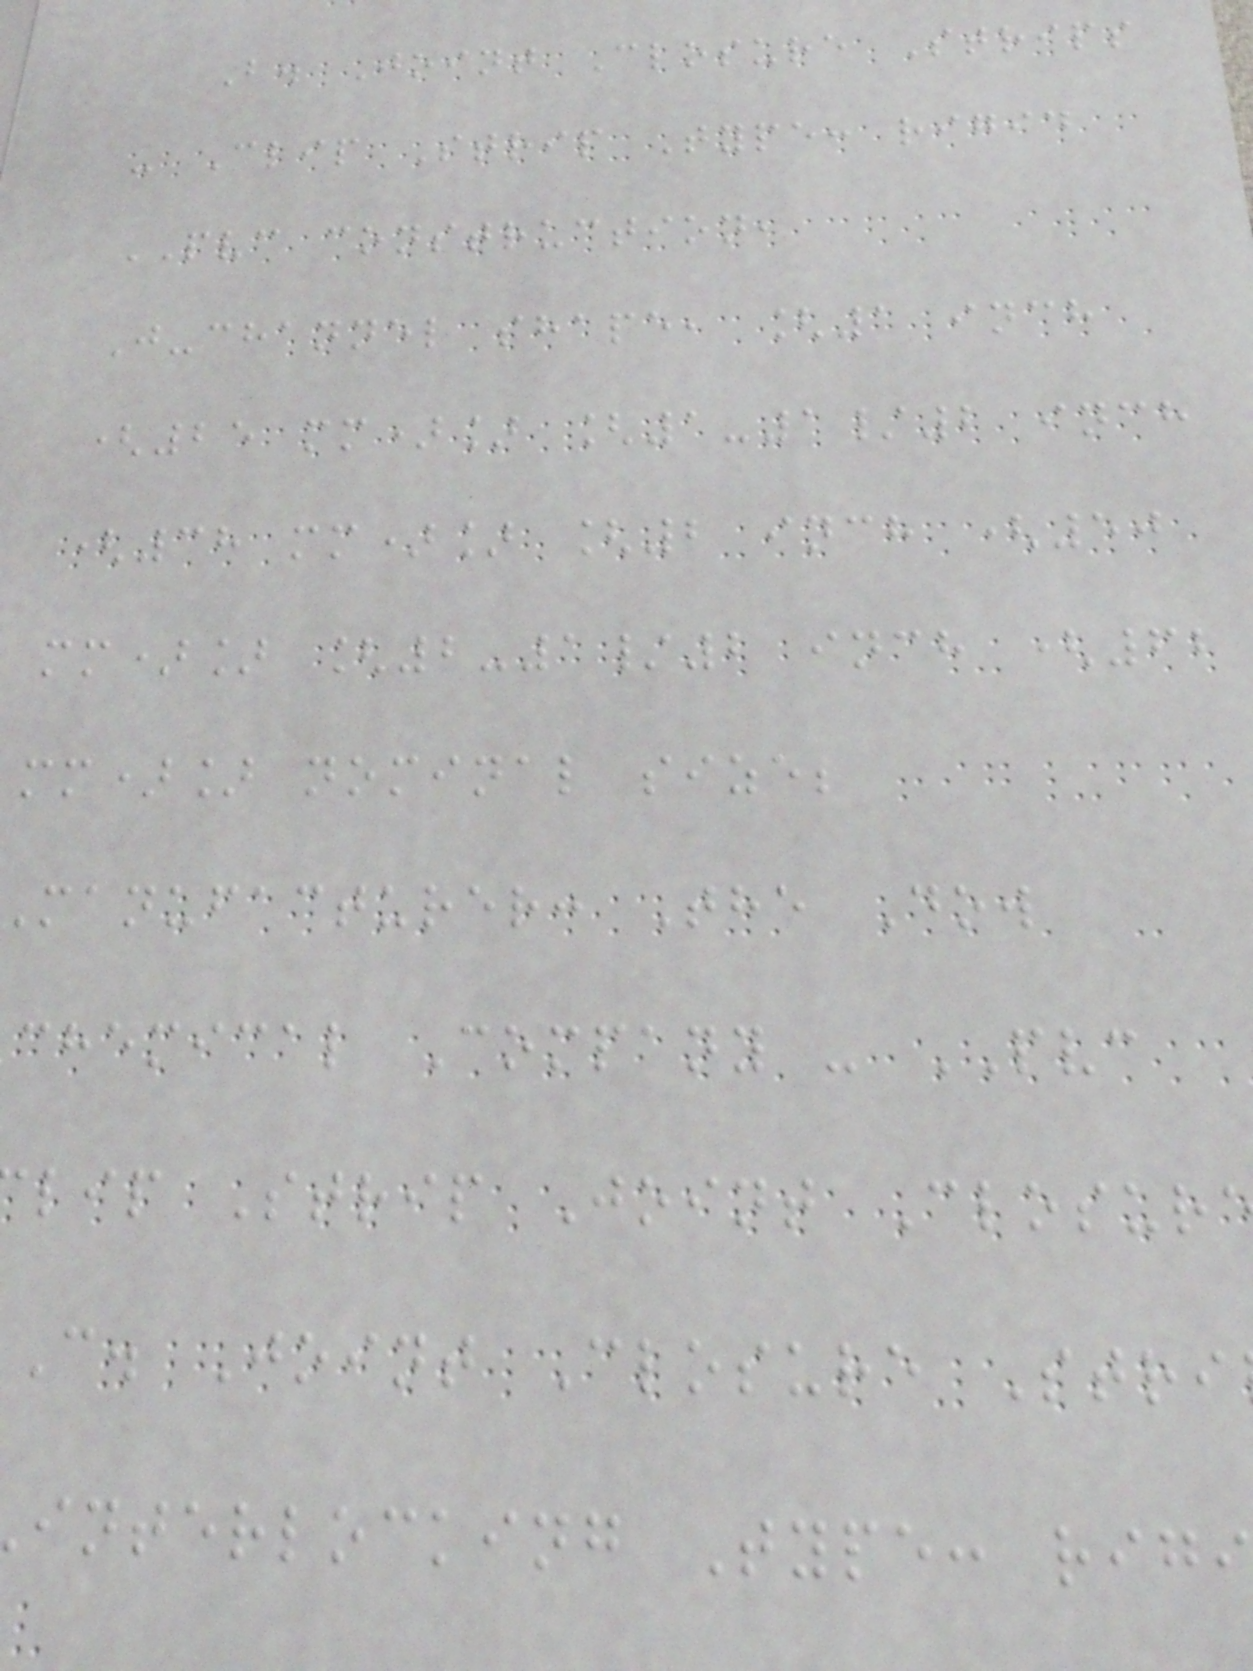B. Joint Closure Strips
- Clip Strip Type: rigid
PVC construction,
J-channel shape, [1 inch
(25 mm)] [1-1/2 inch
(38 mm)] [2 inch (50
mm)] [2-1/2 inch (62
mm)] nominal size;
manufacturer: The Dow
chemical Company - PVC
lip Strip Joint Closur
C. Joint Closure Stri
interlocking Type: rig
